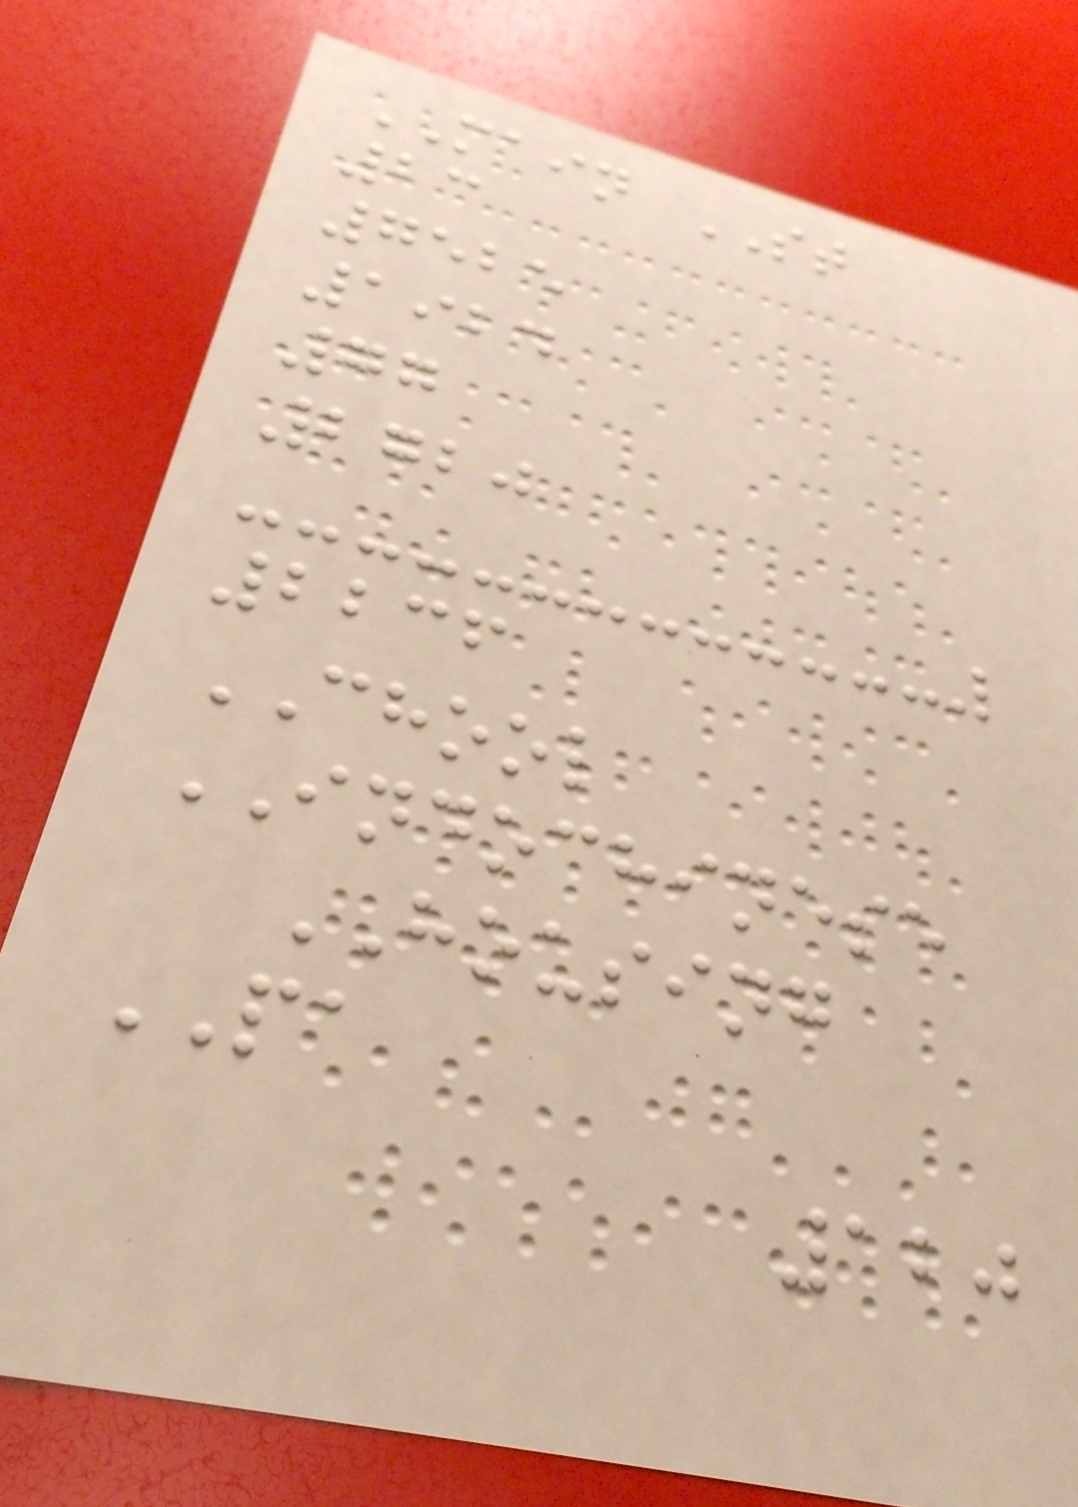MAIN ST
23
7525
1924
77
2720
2236
CHOOL
INDOCHINESE
HOUSING
PA
120
